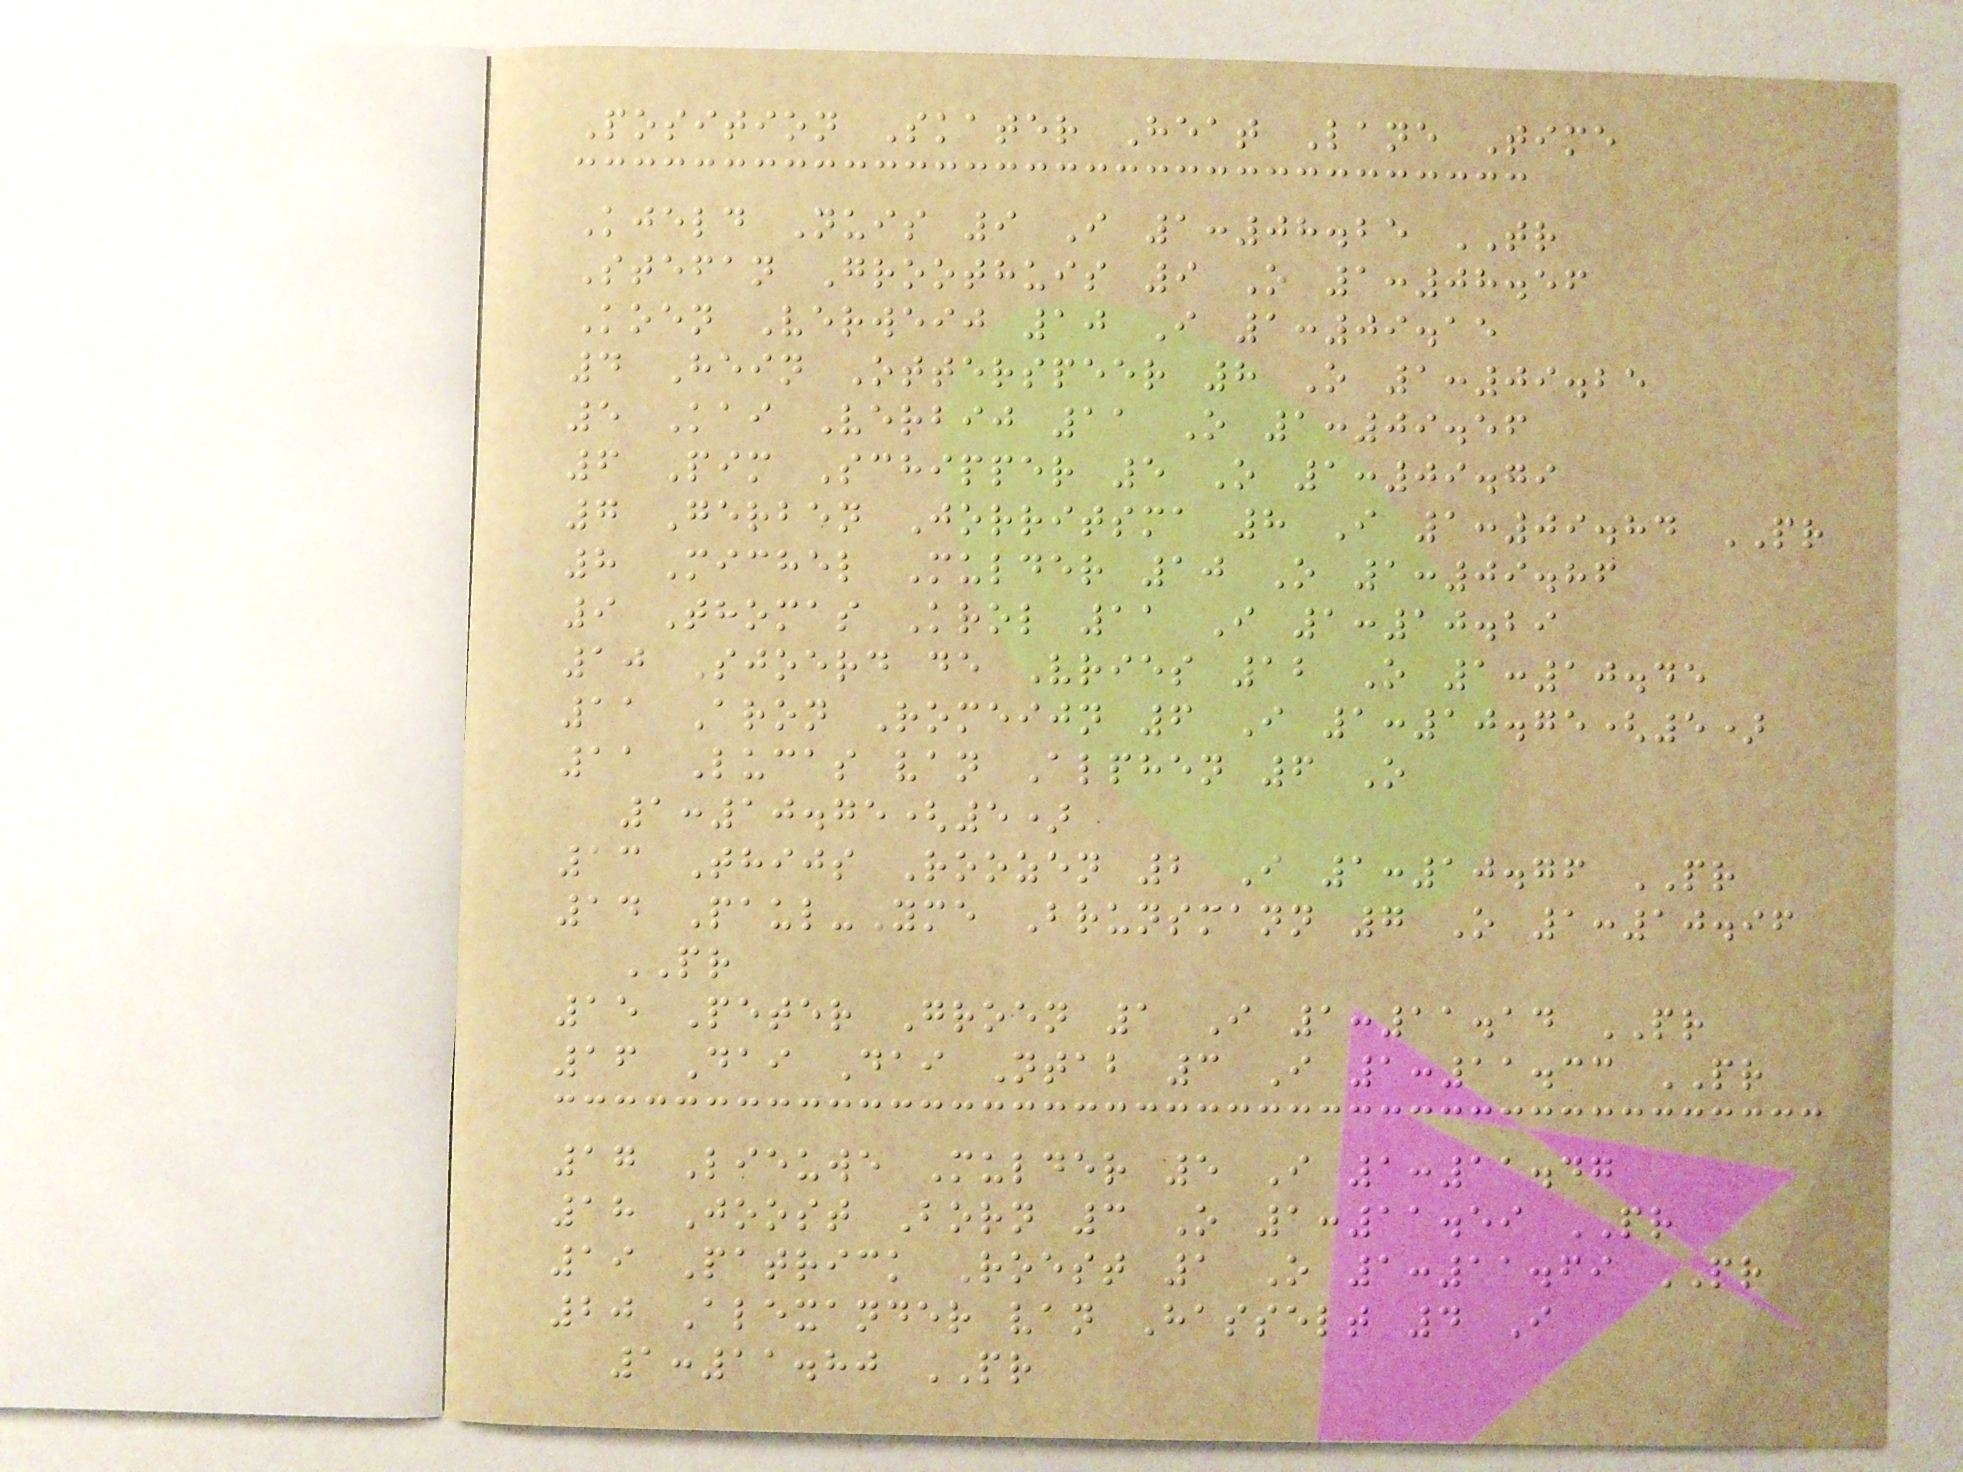Position Skater Heat Lane Time
Kjeld Nuis 9 I 1:08.25 TR
Stefan Groothuis 9 O 1:08.56
Koen Verweij 10 I 1:09.15
4 Hein Otterspeer 8 O 1:09.25
5 Kai Verbij 11 O 1:09.56
6 Pim Schipper 5 O 1:09.79
7 Gerben Jorritsma 8 I 1:09.84 PR
8 Michel Mulder 10 O 1:09.86
9 Thomas Krol 11 I 1:10.29
10 Sjoerd de Vries 12 O 1:10.45
11 Aron Romeijn 6 I 1:10.75(5)
11 Lucas van Alphen 6 O
1:10.75(5)
13 Thijs Roozen 2 I 1:10.76 PR
14 Paul-Yme Brunsmann 7 O 1:10.96
PR
15 Peter Groen 1 I 1:11.14 PR
16 Dai Dai Ntab 3 I 1:11.33 PR
17 Lieuwe Mulder 5 I 1:11.47
18 Joost Born 3 O 1:11.59 PR
19 Patrick Roest 1 O 1:11.69 PR
20 Alexander van Hasselt 4 I
1:11.80 PR
